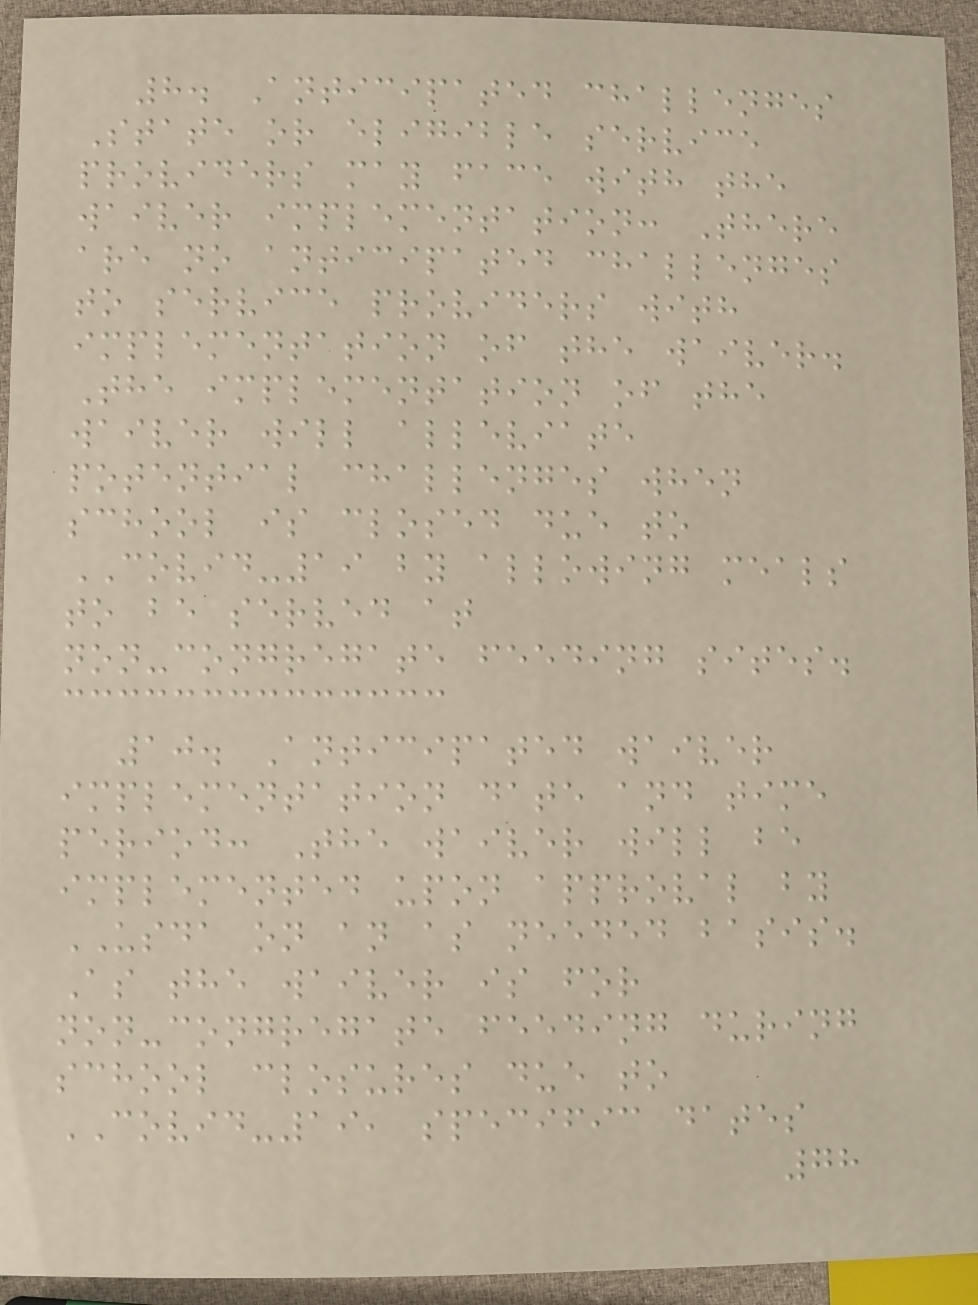8. Anticipated challenges
State or eligible service
providers may face with the
waiver implementation: There
are no anticipated challenges
to service providers with
implementation of the waiver.
The implementation of the
waiver will alleviate
potential challenges when
school is closed due to
COVID-19 by allowing meals
to be served at
non-congregate feeding sites.
10. Anticipated waiver
implementation date and time
period: The waiver will be
implemented upon approval by
USDA on an as needed basis.
As the waiver is for
non-congregate feeding during
school closures due to
COVID-19, specific dates
78
